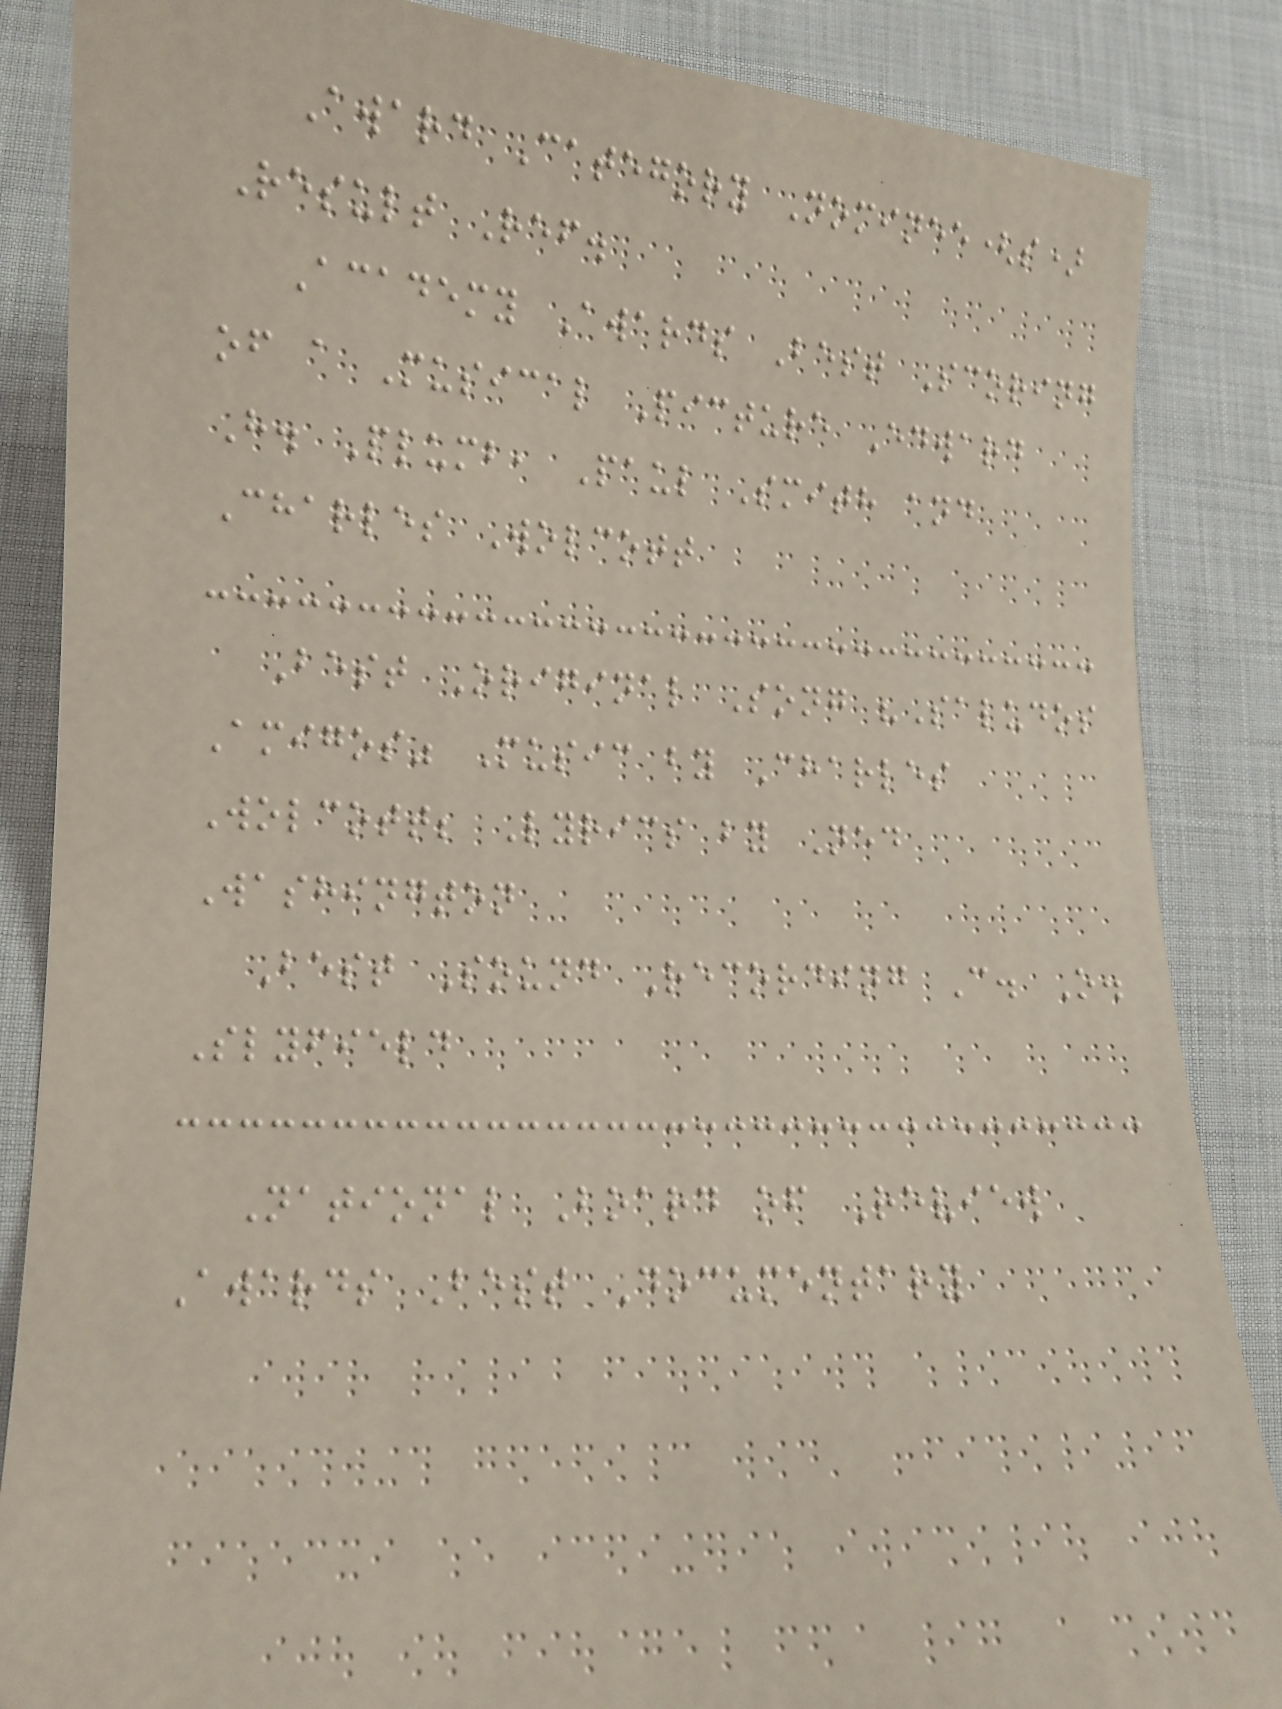Award Category Nominee(s)
Result Ref.
Academy Awards Best Scoring
of a Musical Picture Edward
H. Plumb, Paul Smith and
Charles Wolcott
Best Original Song "Saludos
Amigos" Music by Charles
Wolcott; Lyrics by Ned
Washington
Best Sound Recording C. O.
Slyfield
National Board of Review
Awards Best Documentary
